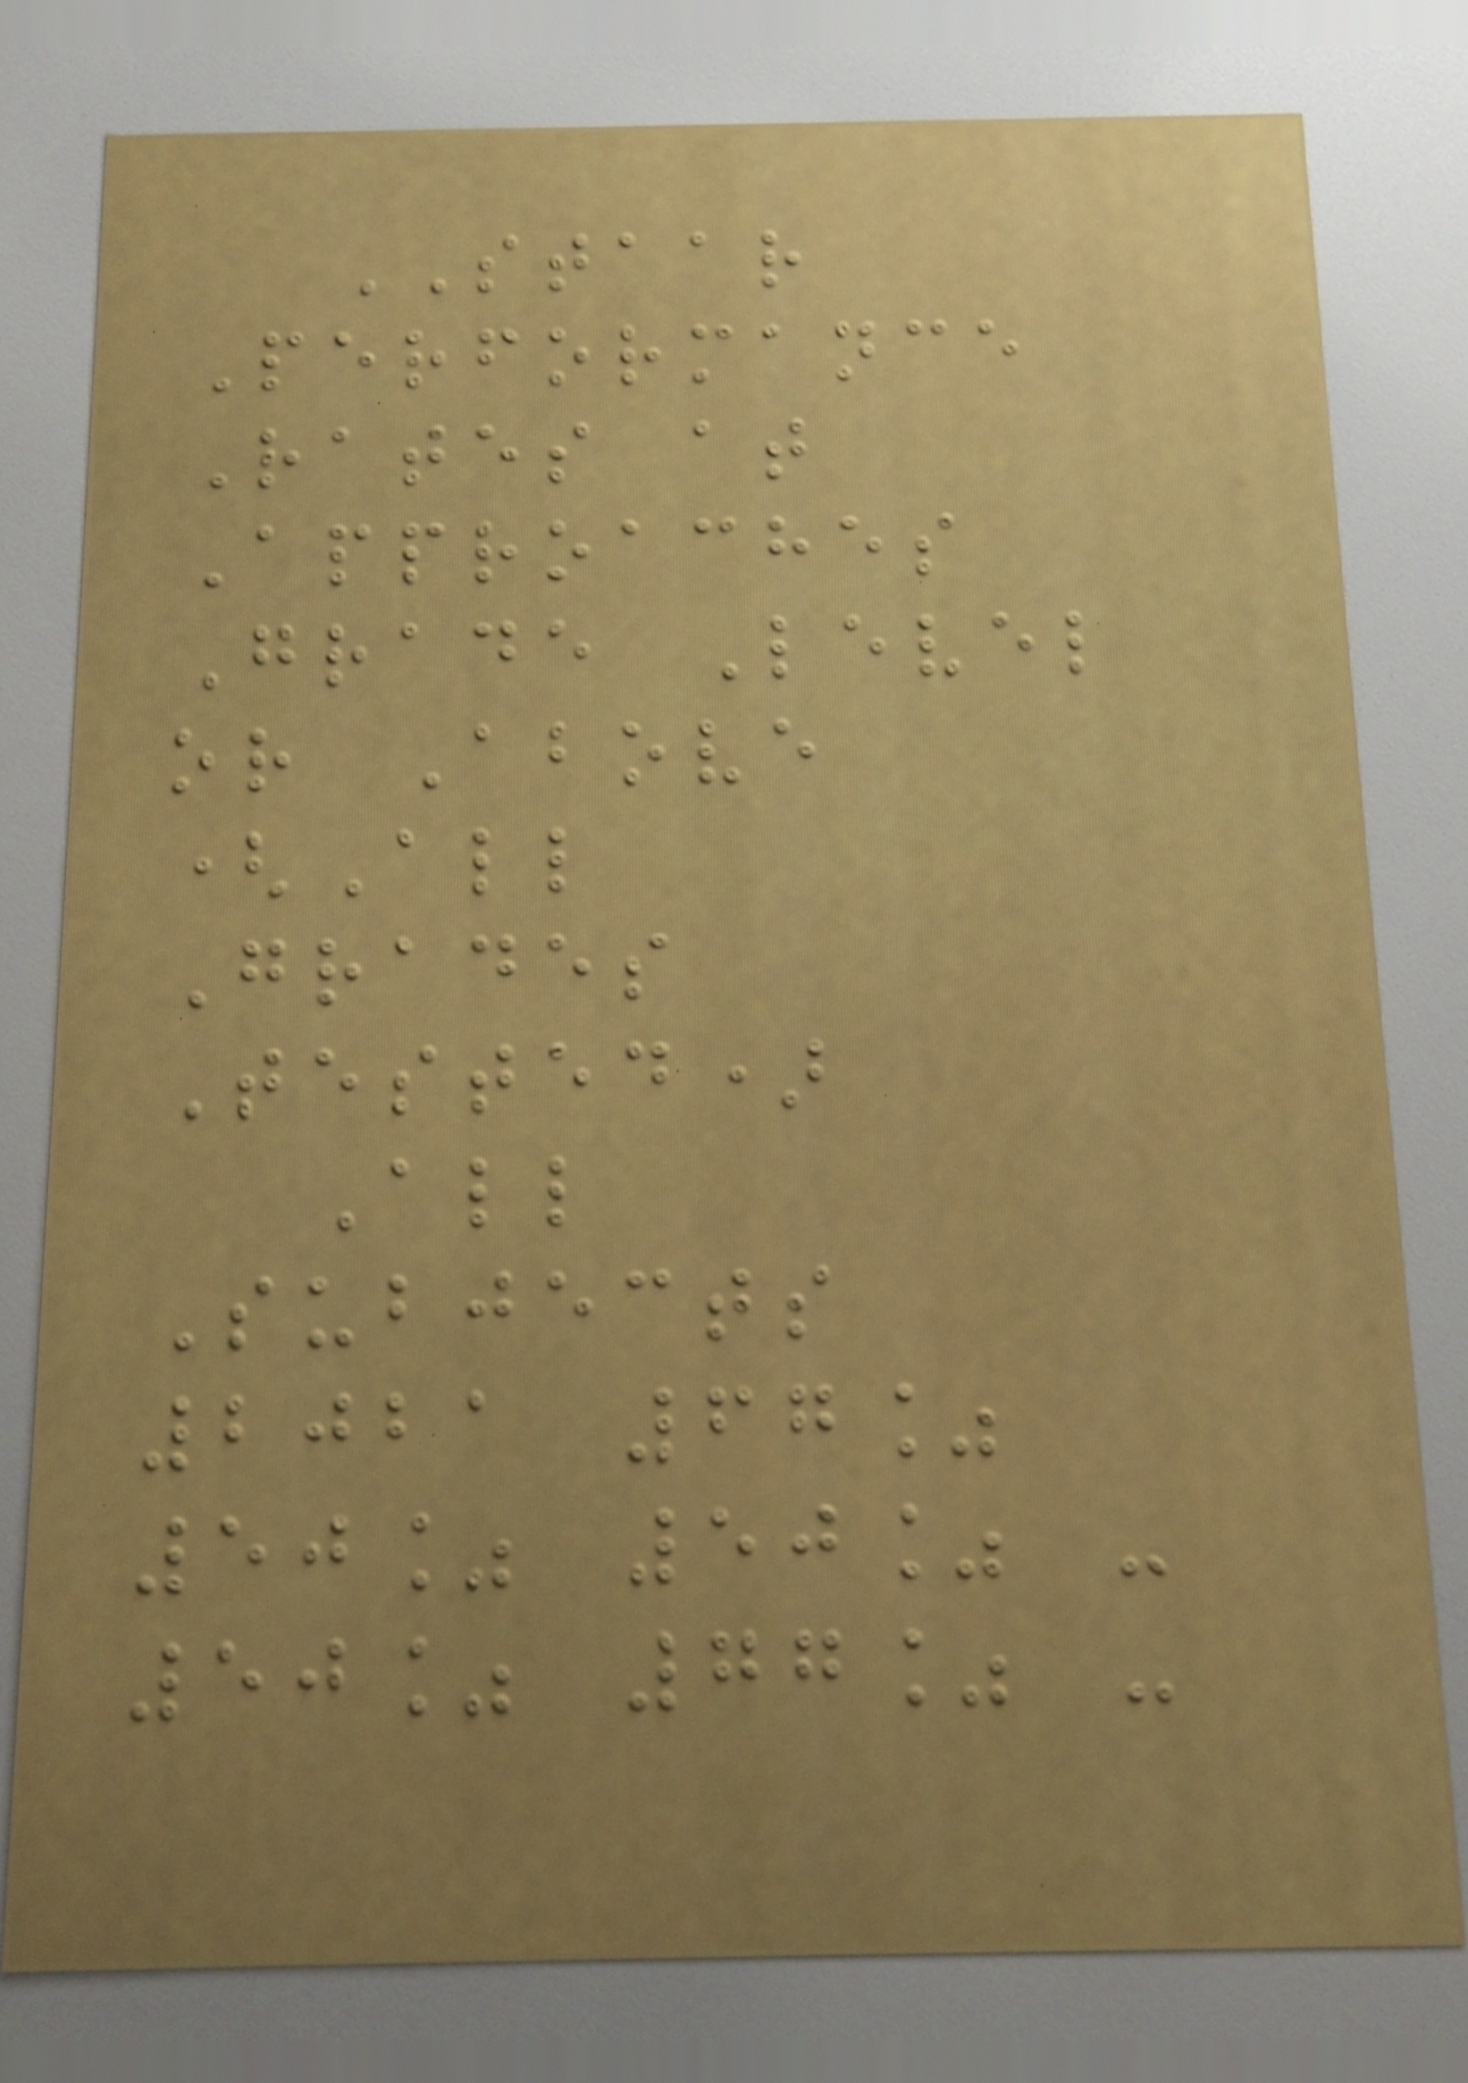STAAR
Performance
Rates at
Approaches
Grade Level
or Above
(All
Grades
Tested)
All
Subjects
2021 67%
50% 50% -
50% 77% -
